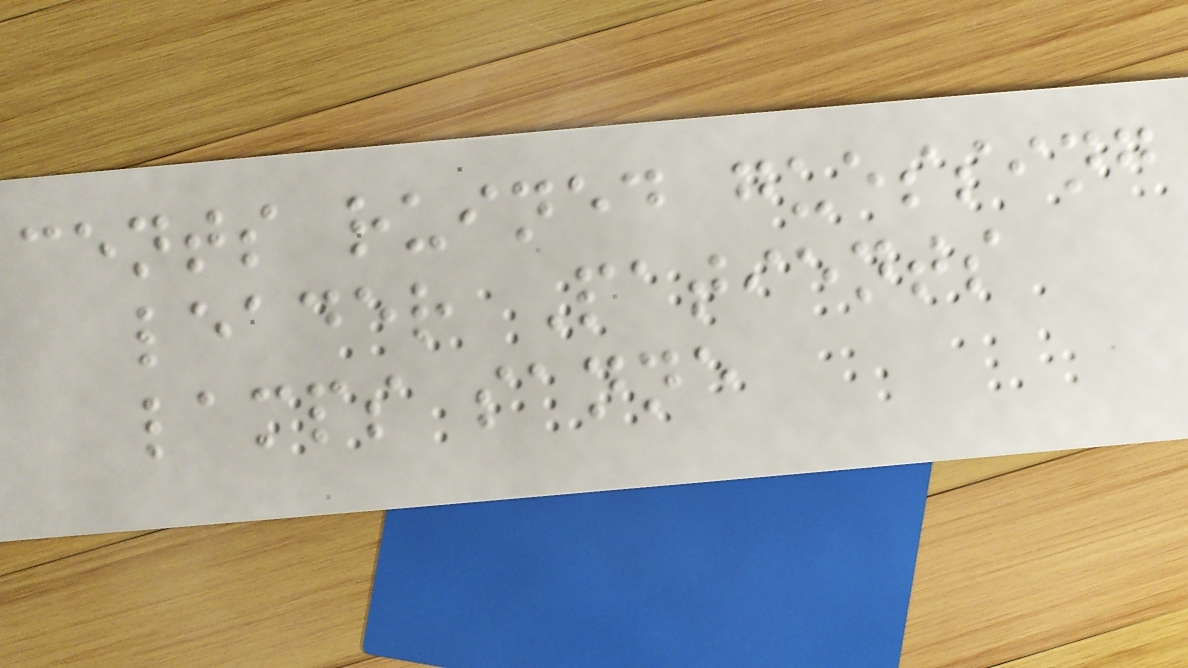cents ruined guessing
leader Patients
lamps sanne
